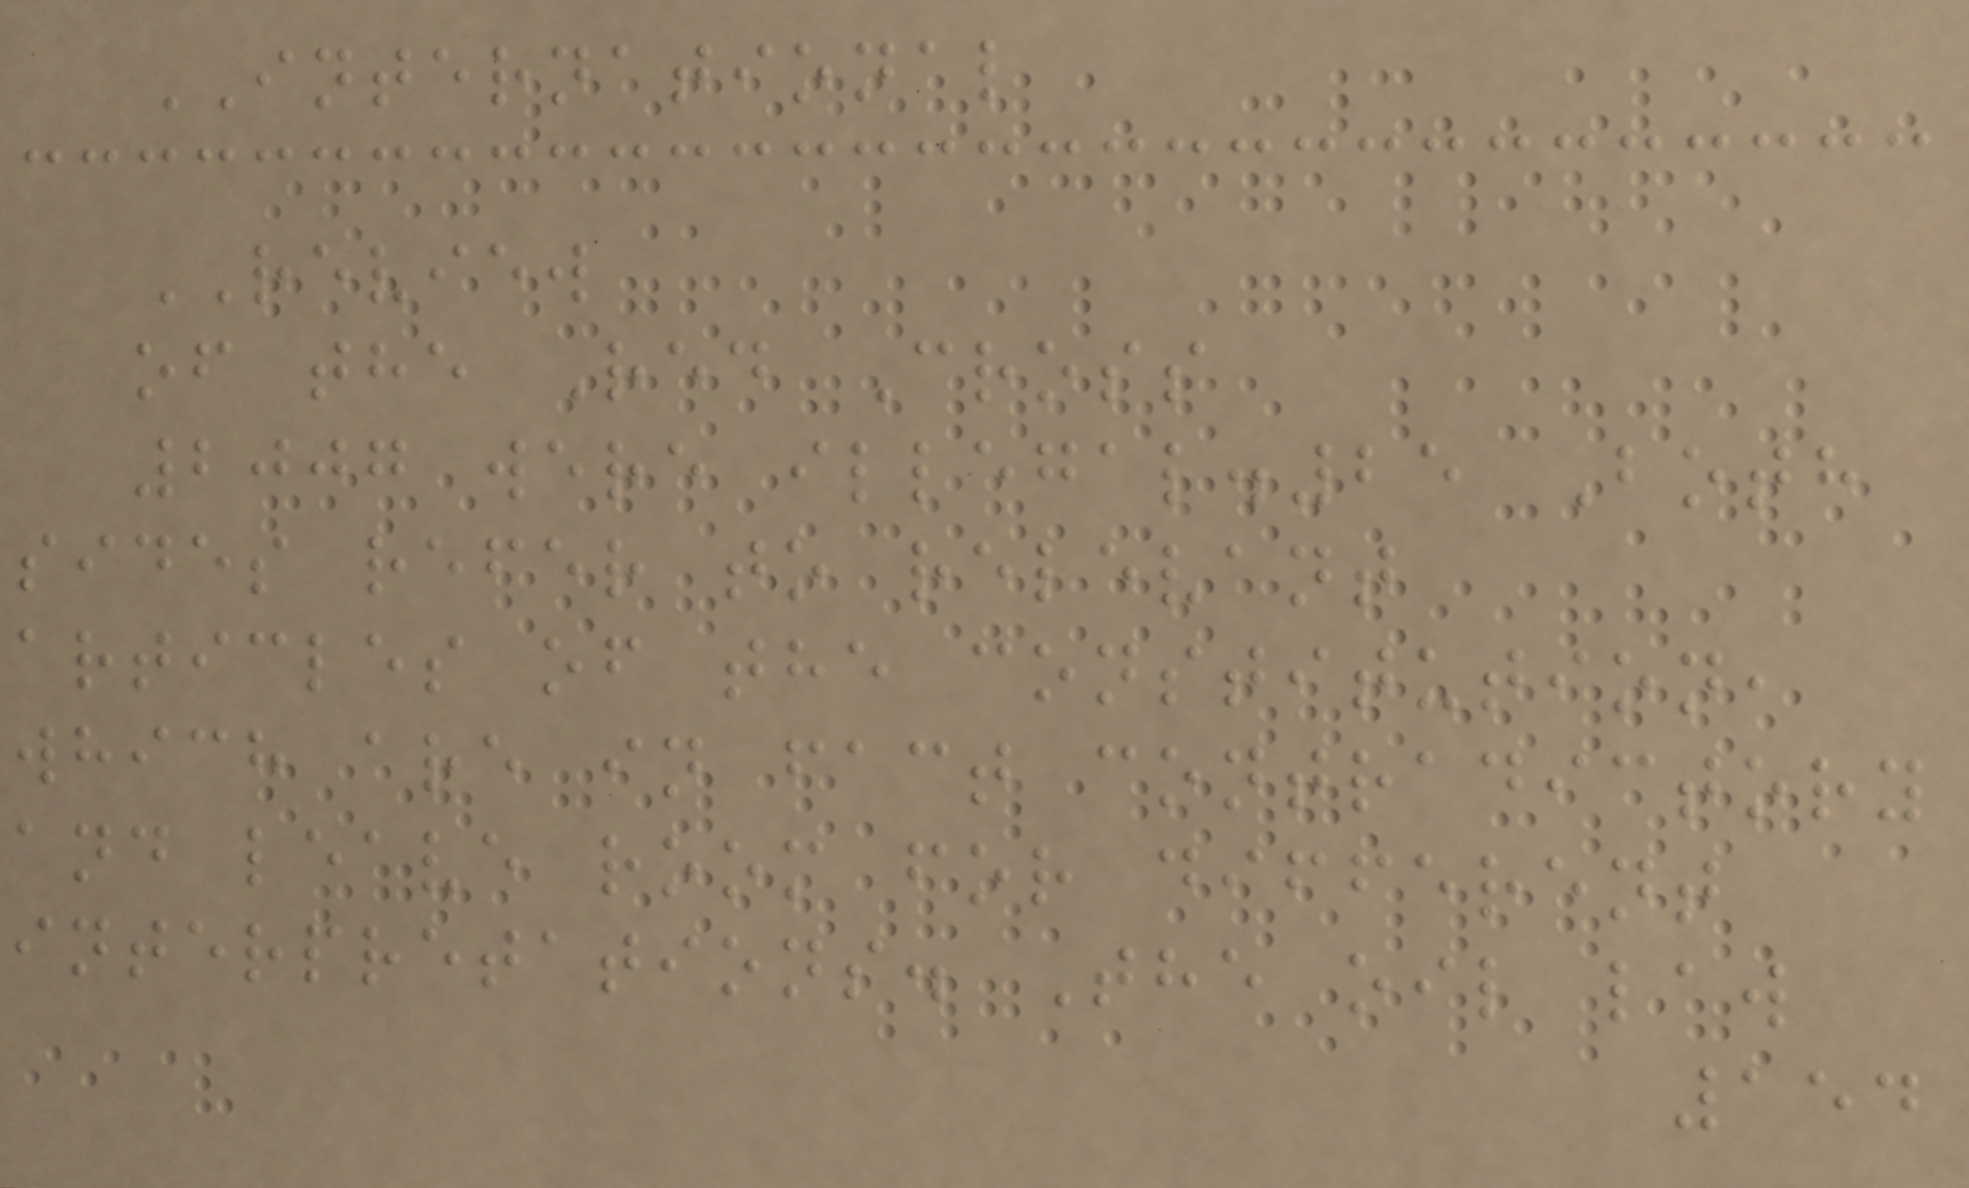INTERNATIONAL
REVIEW
of the Red Cross
2007 were illegal.25 Both
sides refer to relevant
articles of the constitution,
which are in fact contradictory
and leave room for different
interpretations. The oil law
154
